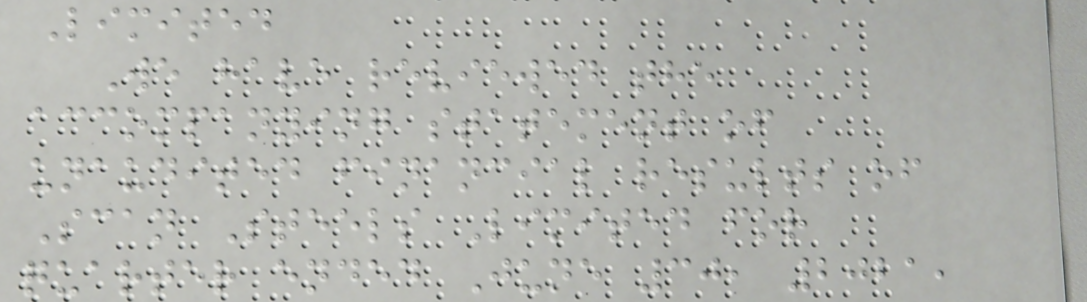Limited
We have reviewed the
accompanying statement of
unaudited financial results of
Scan Steels Limited for
quarter ended June 30, 2021,
